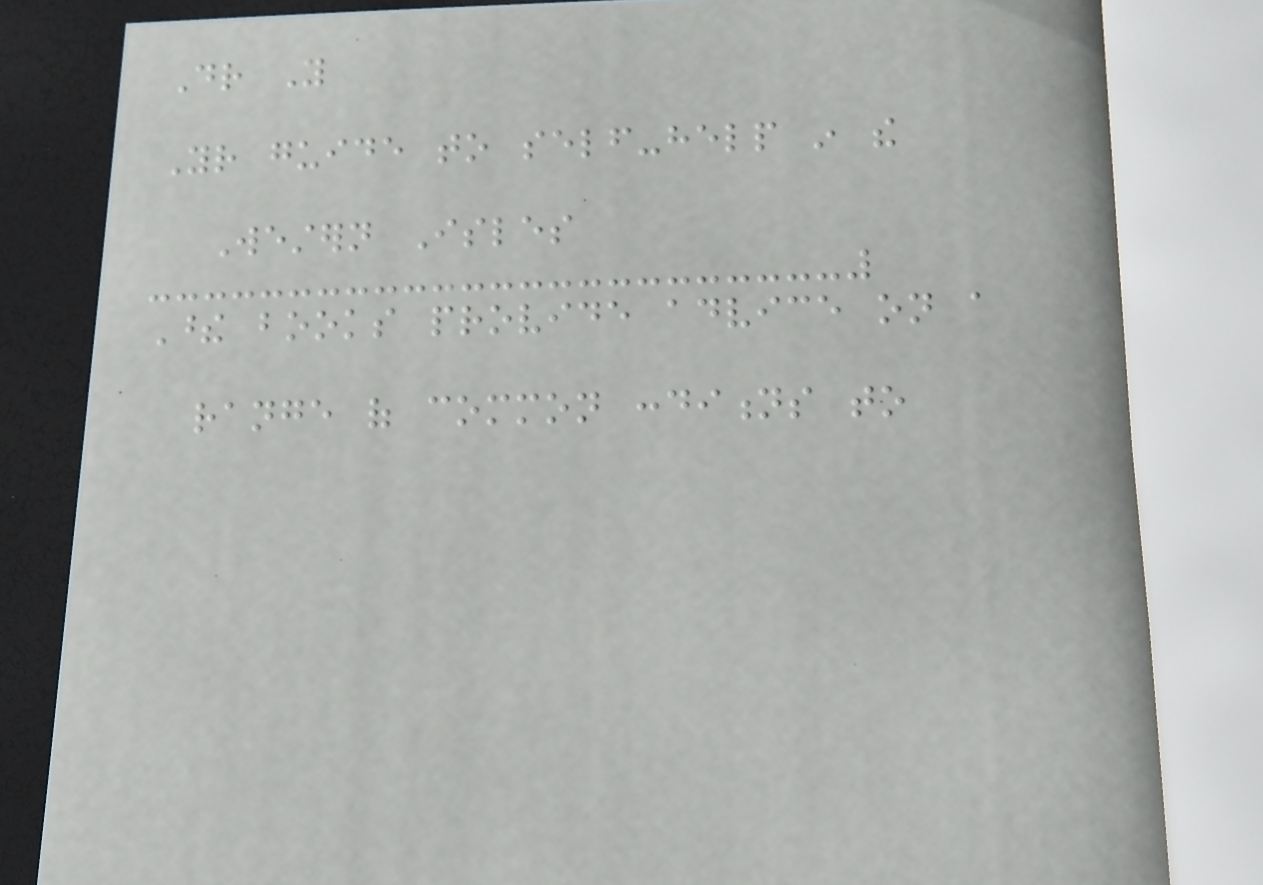Dr You
Your guide to self-help in the
Western Isles
These books provide advice on a
range of common conditions to
